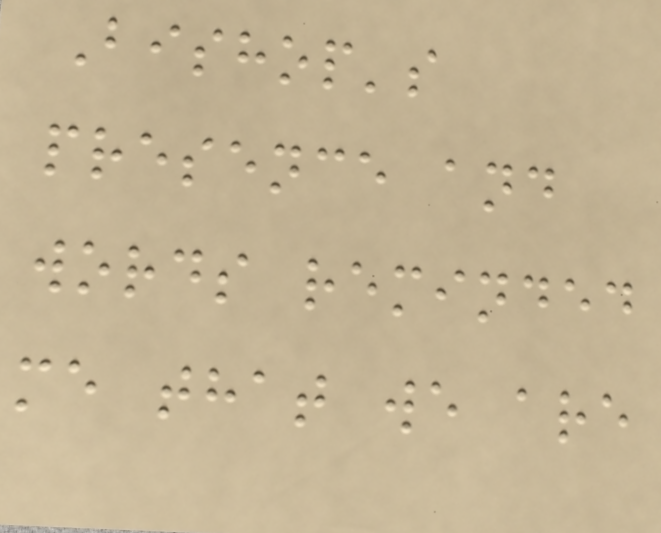Bishop's
presence and
words reminded
me that we are
